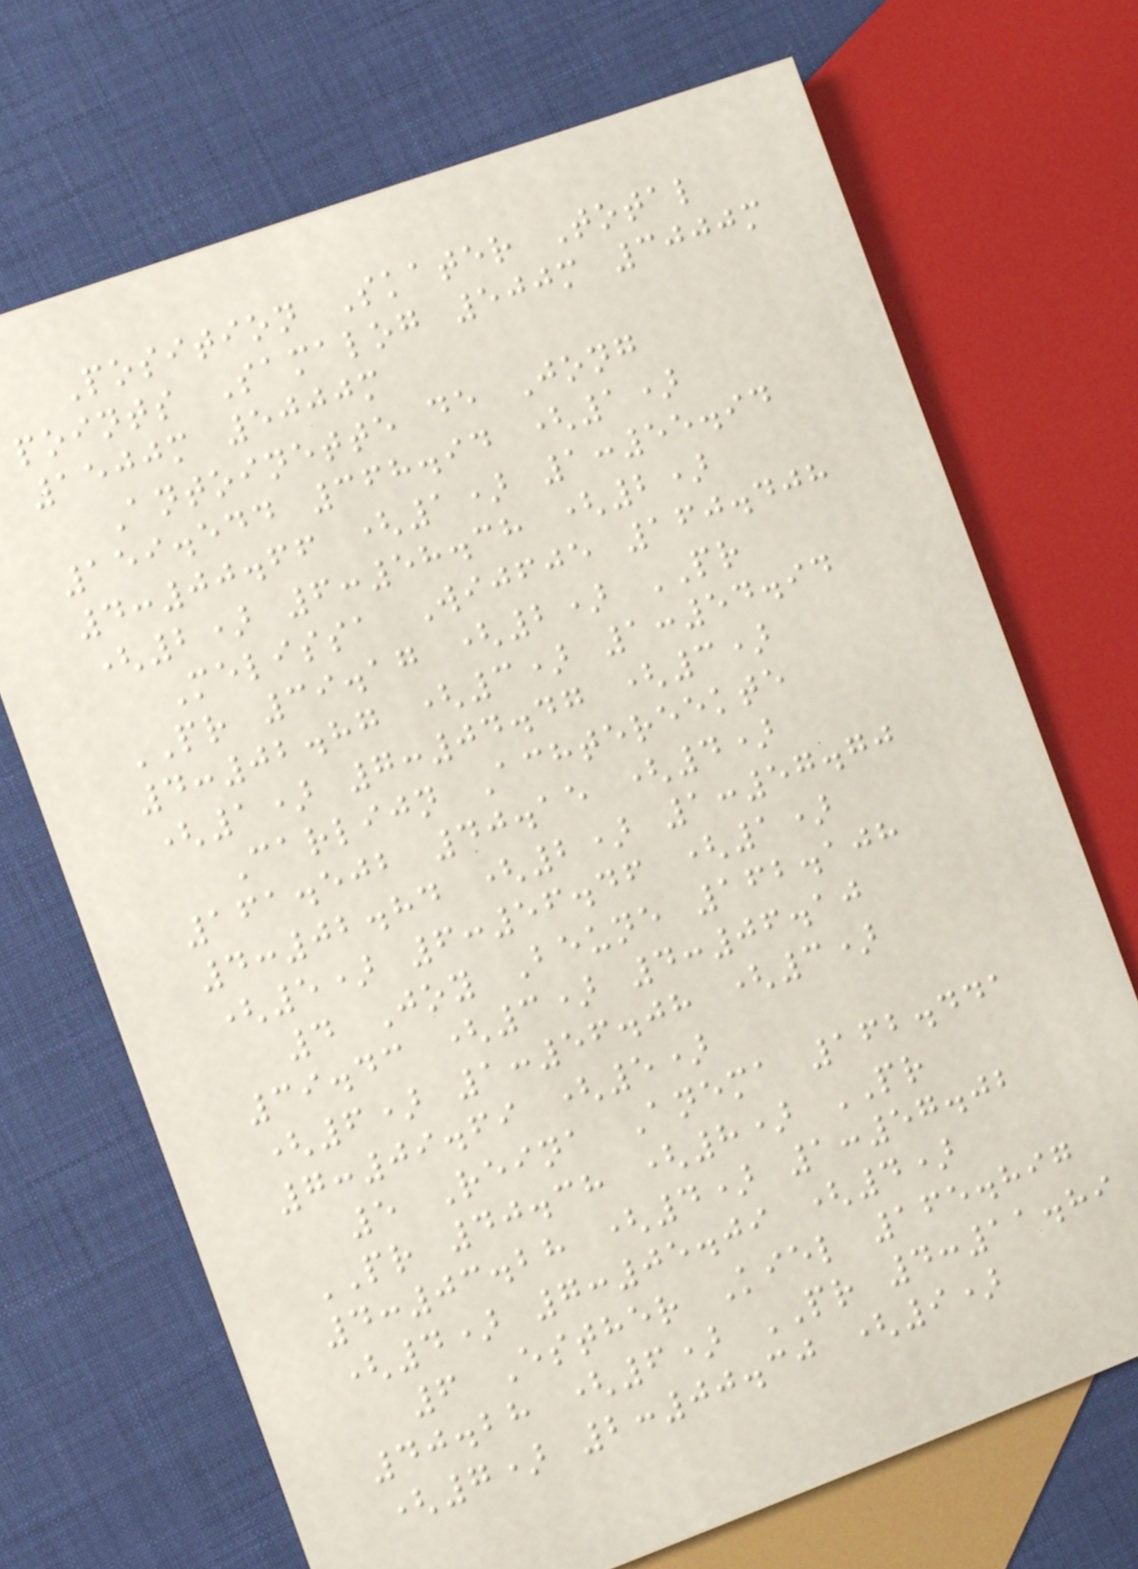Position Skater Total
points Samalog 500m 3000m
1500m 5000m
Antoinette de Jong
159.544 368.94 (1)
4:00.66 (1) 1:55.94
(2) 6:58.38 (2)
Melissa Wijfje 160.408
PR 39.17 (2) PR
4:02.87 (3) 1:54.94
(1) 7:04.47 (3)
Carlijn Achtereekte
161.502 40.15 (4)
4:02.84 (2) 1:57.70
(5) 6:56.46 (1)
4 Joy Beune 162.108
39.43 (3) 4:06.10
(6) 1:56.08 (3)
7:09.69 (5)
5 Reina Anema 162.441
PR 40.38 (8) PR
4:03.28 (4) 1:57.02
(4) 7:05.09 (4)
6 Esther Kiel 165.897
40.28 (6) PR 4:11.89
(7) 2:00.30 (9)
